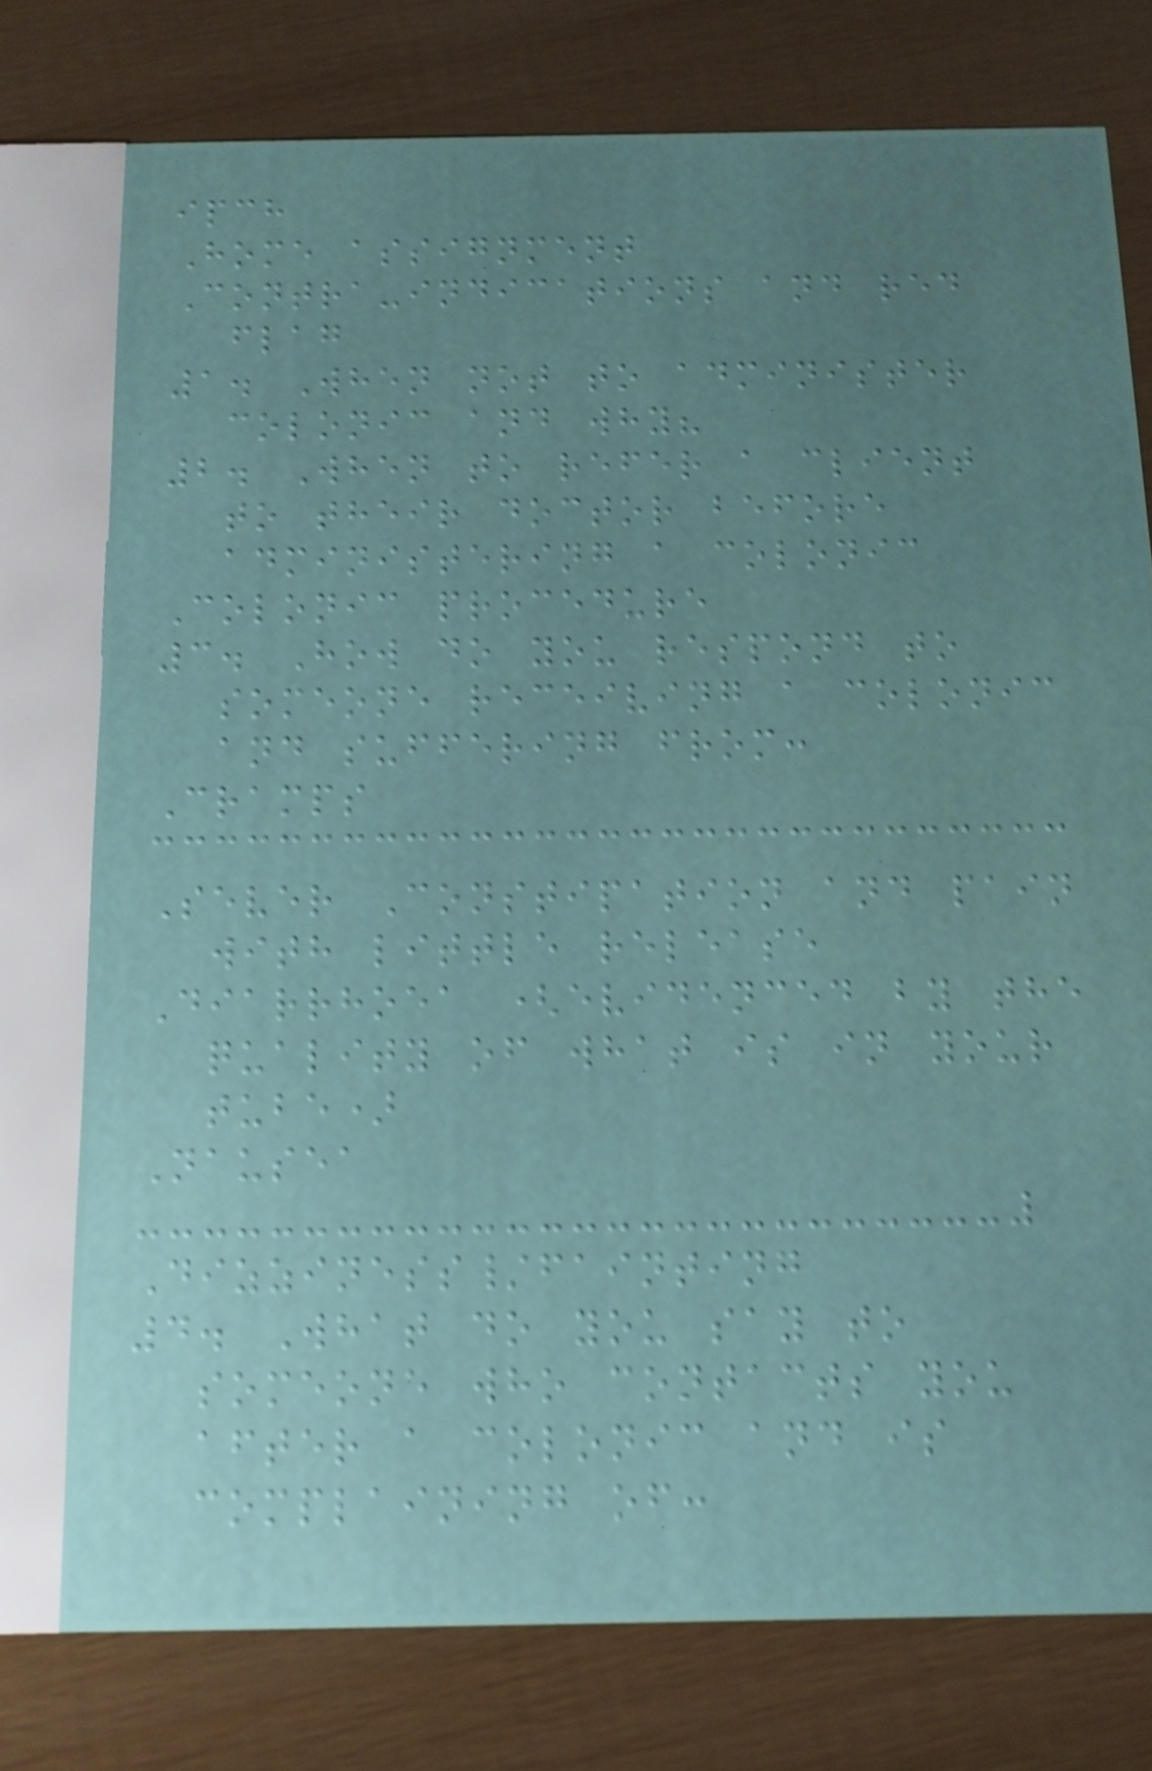ipch
Home assignment
Contra-indications and red
flag
1. When not to administer
colonic and why?
2. When to refer a client
to their doctor before
administering a colonic
Colonic procedure
3. How do you respond to
someone receiving a colonic
and suffering from:
Cramps
Sever Constipation and pain
with little release
Diarrhoea (evidenced by the
quality of what is in your
tube)
Nausea
Dizziness/fainting
4. What do you say to
someone who contacts you
after a colonic and is
complaining of:
